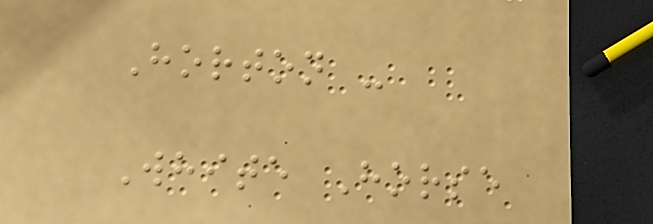Horton -
White Horse
